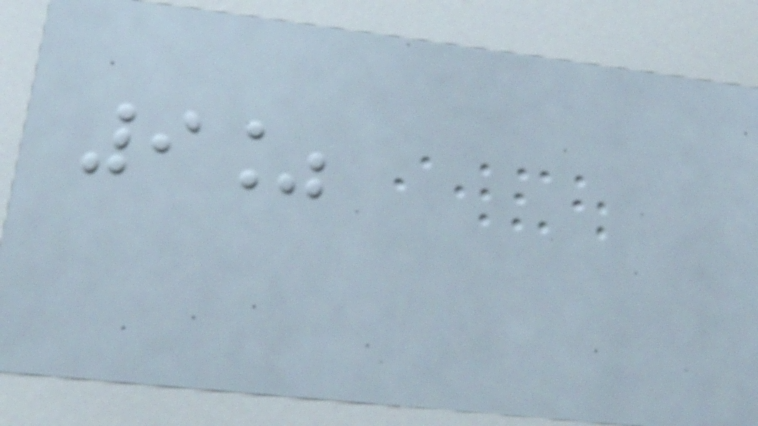9%
